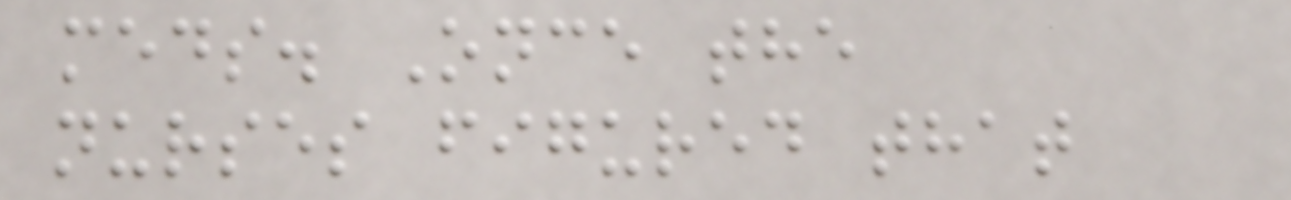meds. Once the
nurses figured that
